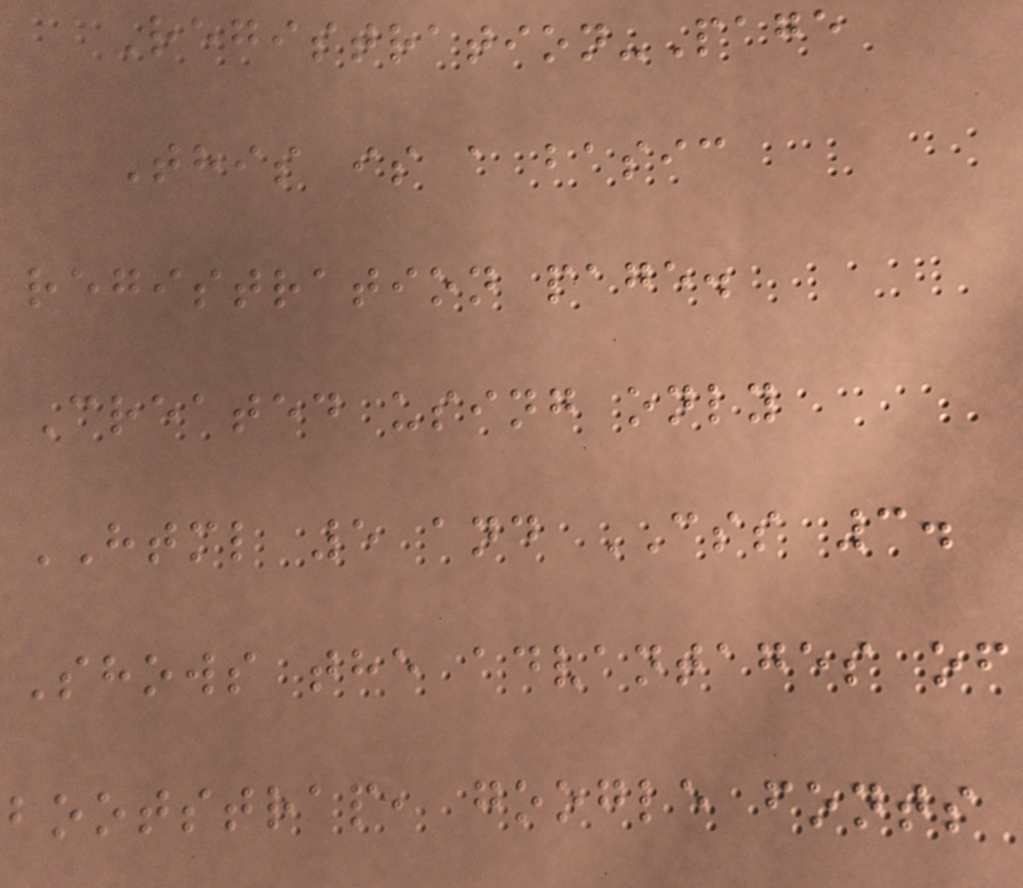Registration-Page
This is a basic
registration page.
Created using only
HTML 5 and CSS 3.
Shows the advantages of
bootstrap, google fonts
